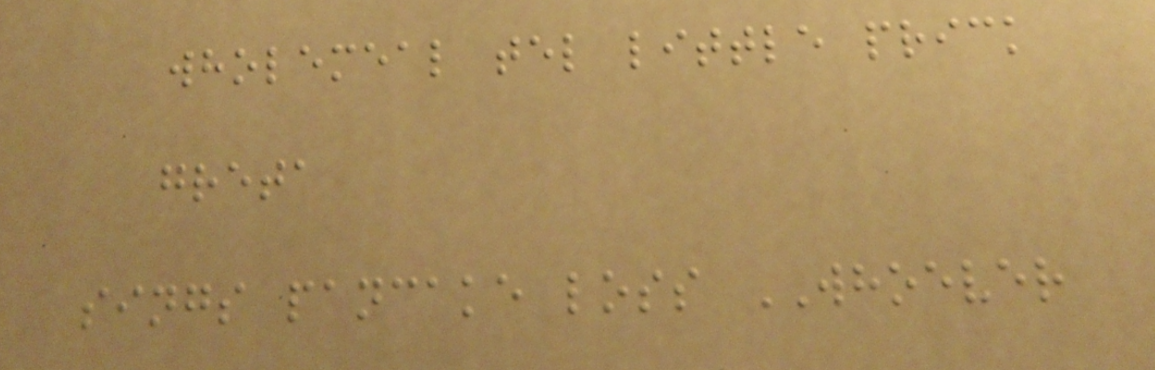wholemeal tel little prick
greta
sings pancake loss WHOEVER
